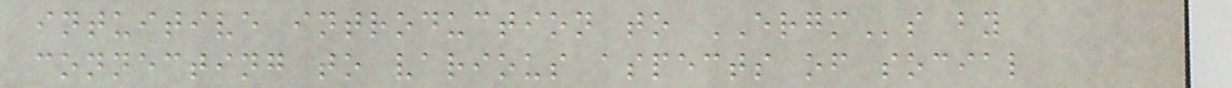intuitive introduction to ERGMs by
connecting to various aspects of social
